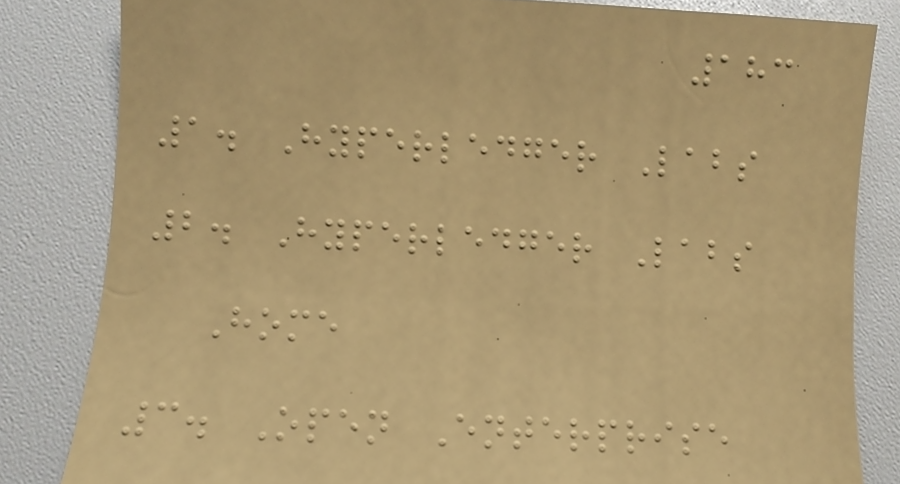183
1. Hyperledger Labs
2. Hyperledger Labs
Home
3. Open Enterprise
